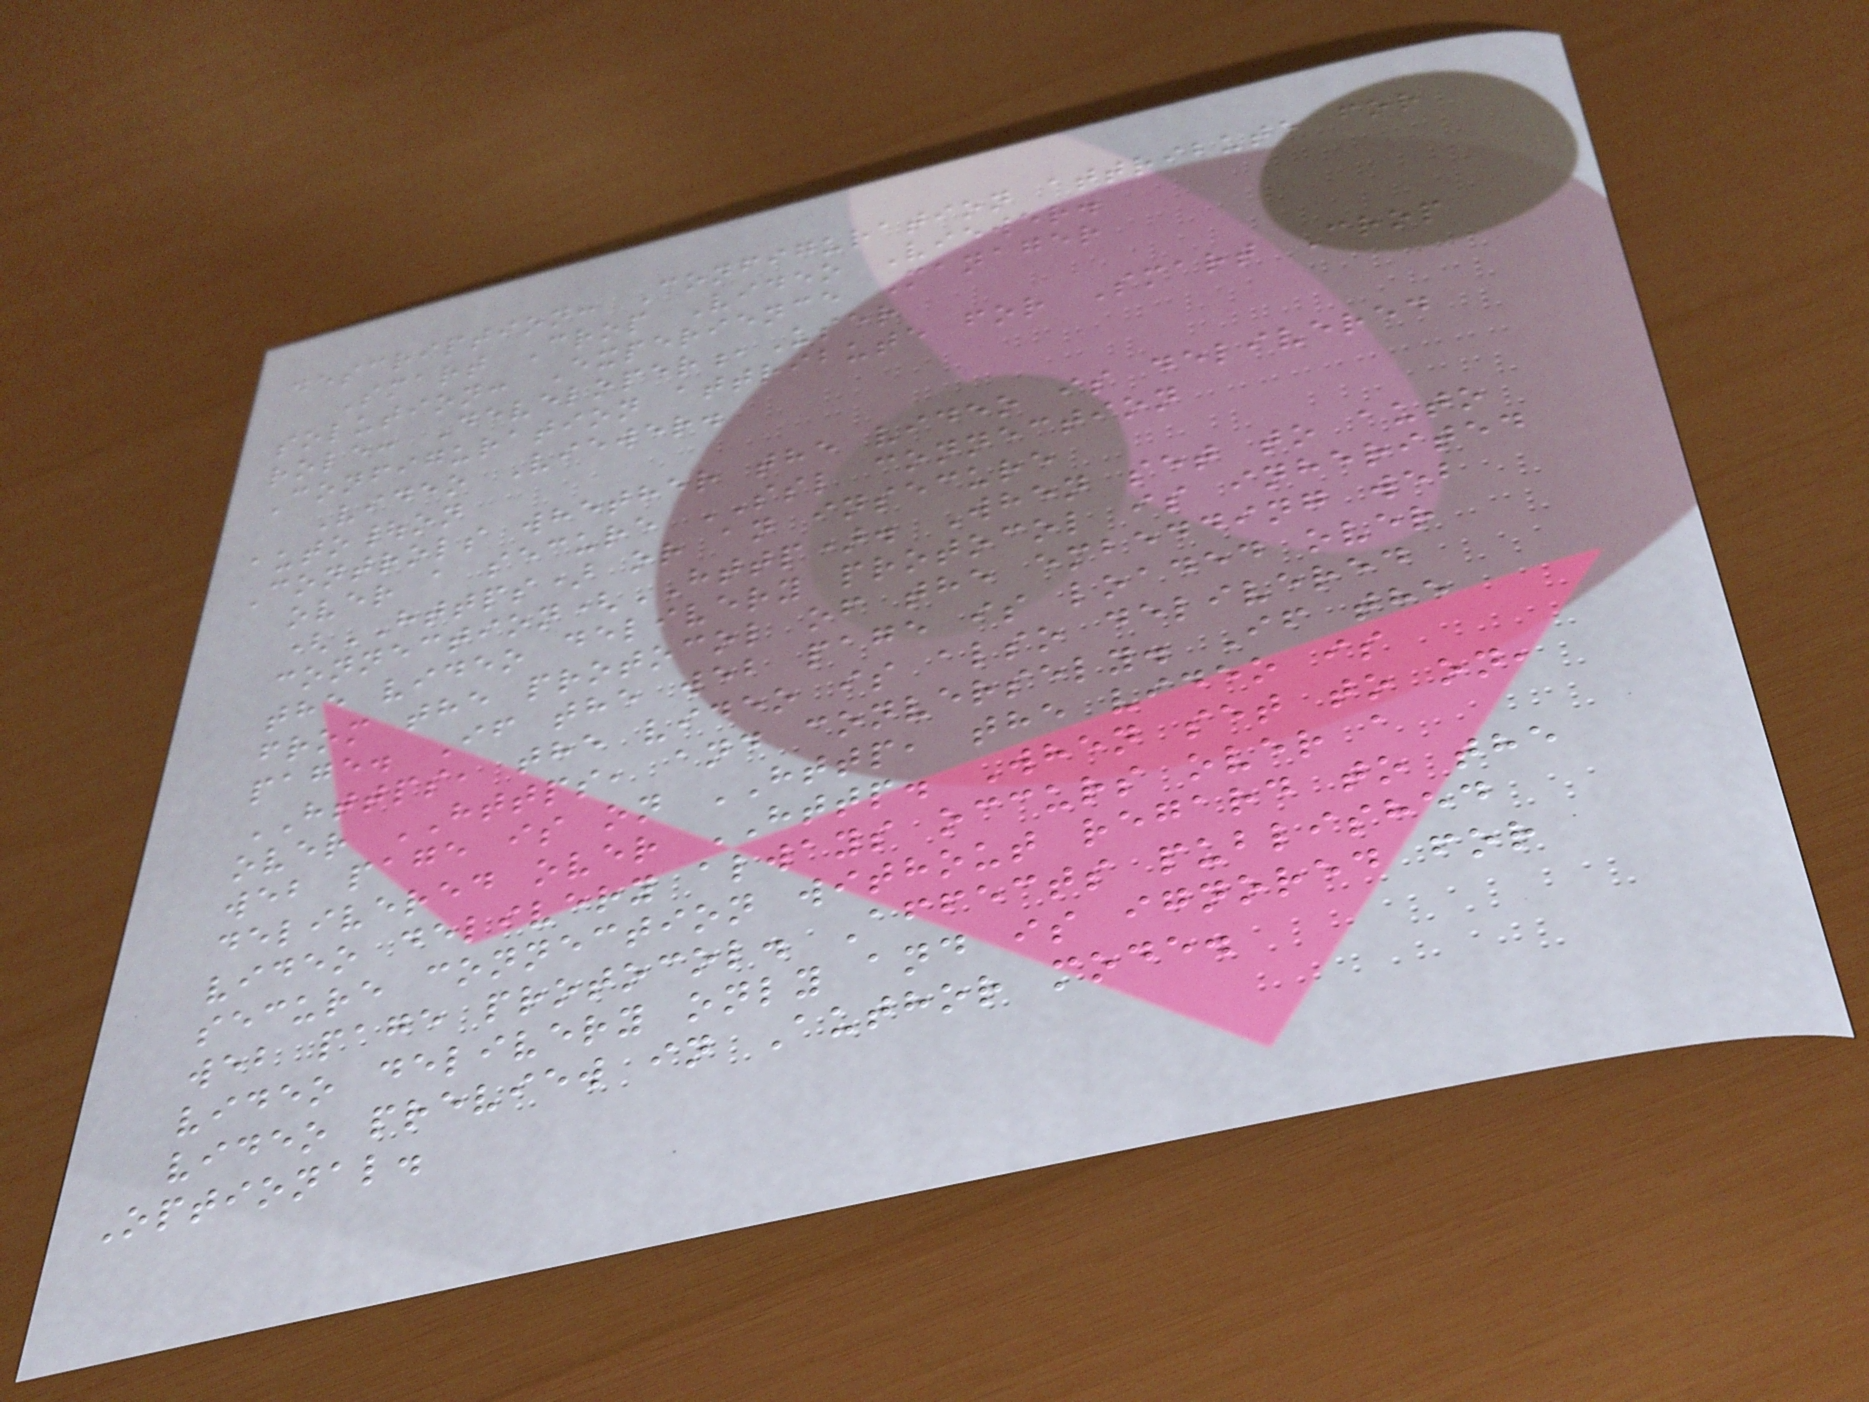description: Configuration attribute for
Smart Crop Video Viewer.
solution: Experience Manager
role: Developer,User
Configuration attribute for Smart Crop
Video Viewer.
auto|on
Controls whether the video is delivered
over a secure SSL connection
(HTTPS) or an insecure
connection(HTTP). When set to auto
the video delivery protocol is inherited
from the protocol of the embedding web
page. If the web page is loaded over
HTTPS, the video is also delivered
over HTTPS, and conversely. If the
web page is on HTTP, the video is
delivered over HTTP. When set to on,
video delivery always occurs over a
secure connection without regard to the
web page protocol. Affects published
video delivery only and is ignored for
video preview in Author mode.
Optional.
